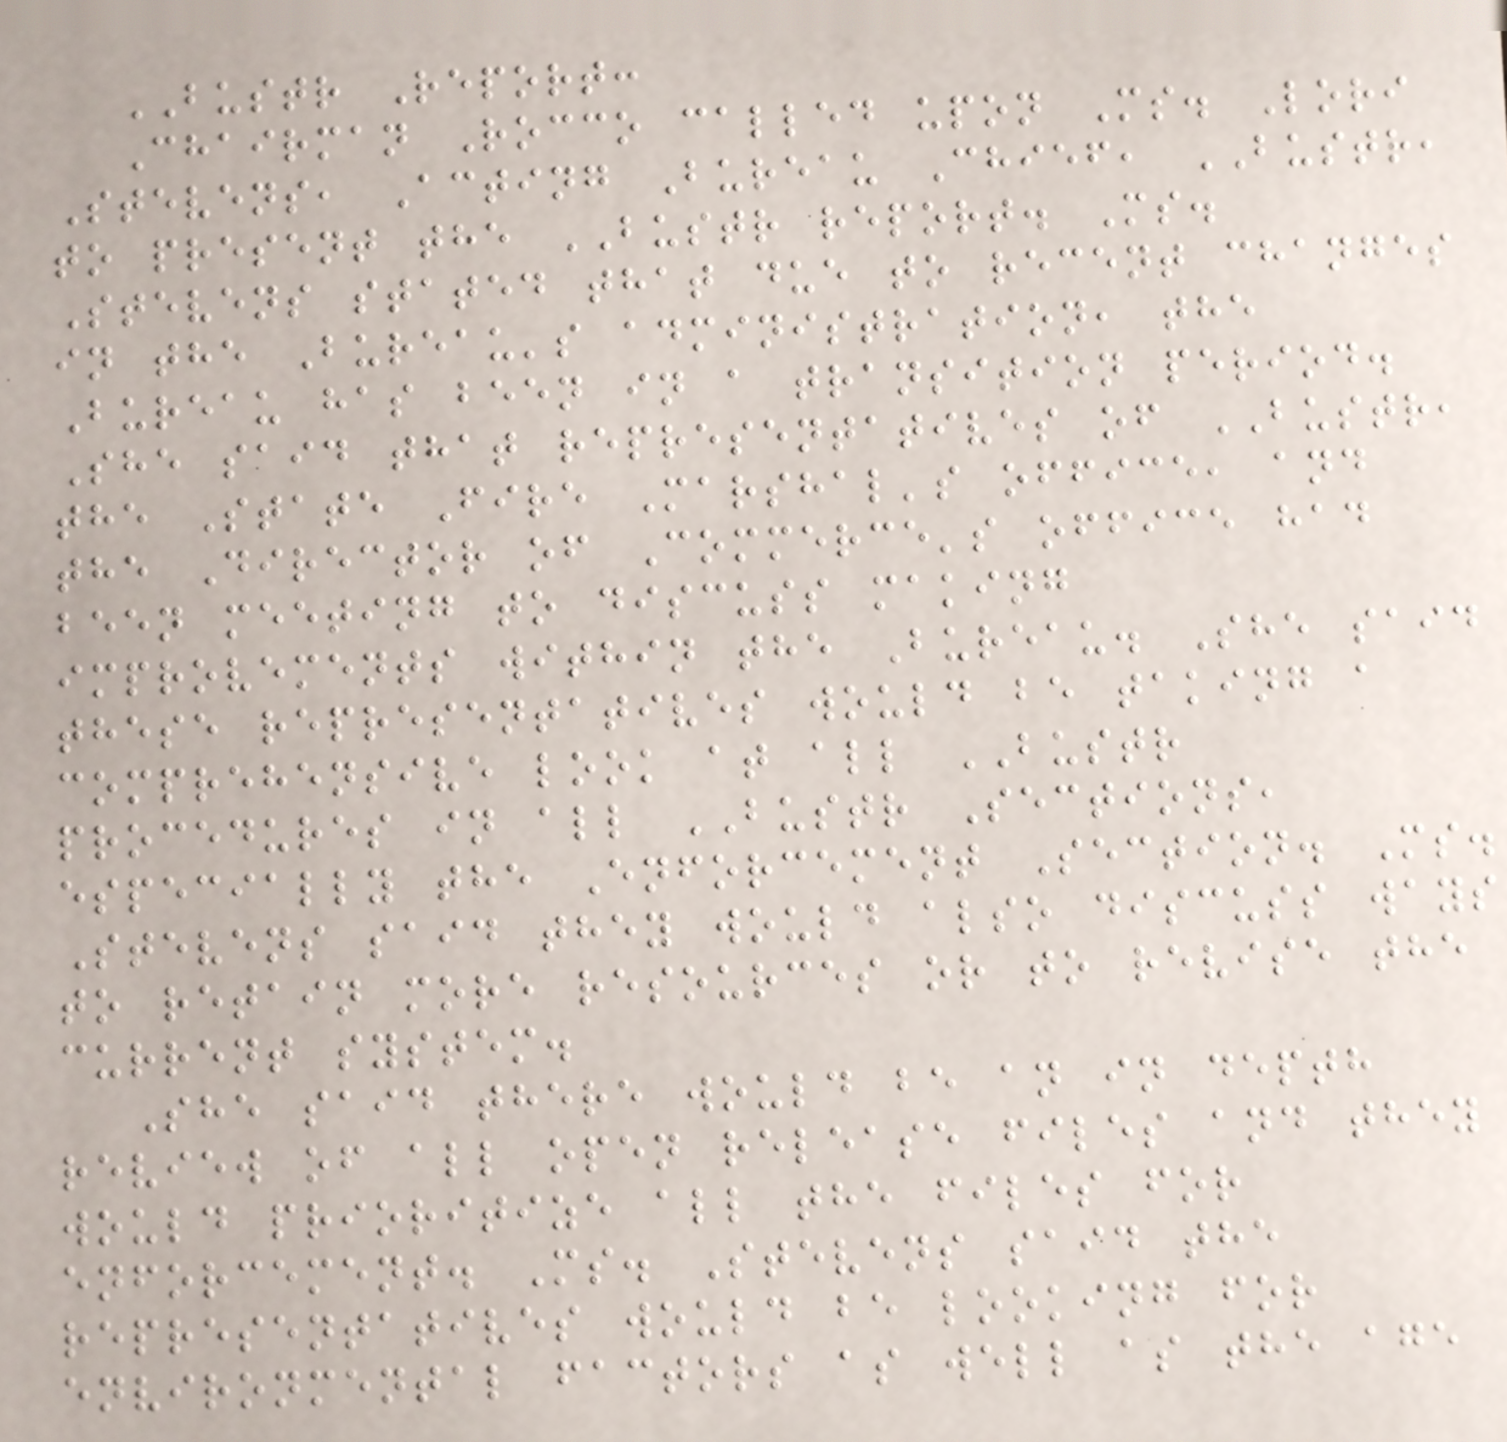BUSTR Report:
Chairman Rocco called upon Ms. Lori
Stevens, Acting Bureau Chief, BUSTR,
to present the BUSTR report. Ms.
Stevens stated that due to recent changes
in the Bureau's administration, the
Bureau has been in a transition period.
She said that representatives of BUSTR,
the State Fire Marshal's office, and
the Director of Commerce's office had
been meeting to discuss making
improvements within the Bureau. She said
these representatives would be taking a
comprehensive look at all BUSTR
procedures in all BUSTR Sections,
especially the Enforcement Section. Ms.
Stevens said they would also discuss ways
to retain more resources or to revise the
current system.
She said there would be an in depth
review of all open release files and they
would prioritize all the files for
enforcement. Ms. Stevens said the
representatives would be looking for
environmental factors as well as the age
